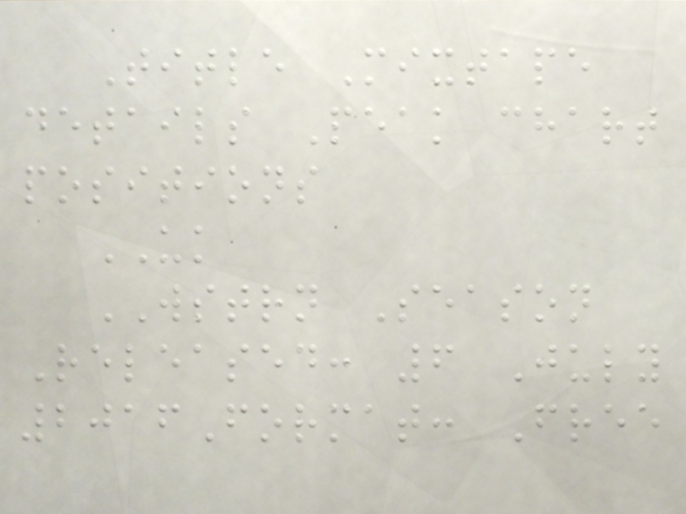Title Mixtape
details Peak chart
positions
UK
WSTRN Season
Released: 6 July
2016Format: Free
